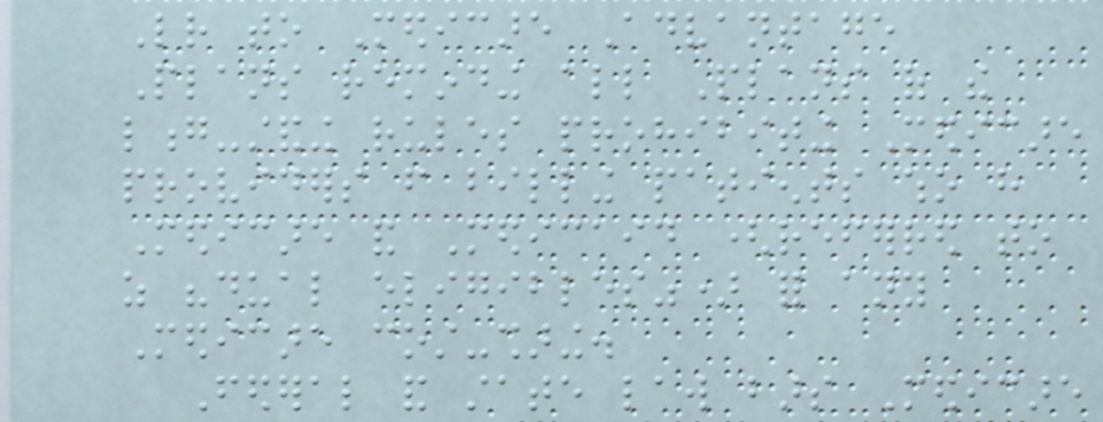Letter to Medicare Advantage
Plans reminding all Plans of the
long-standing rules prohibiting Medicare
providers from billing patients who have
Medicare and Medicaid (referred to
as "dual eligibles") for any
Medicare cost-sharing.
Federal and state law bars Medicare
